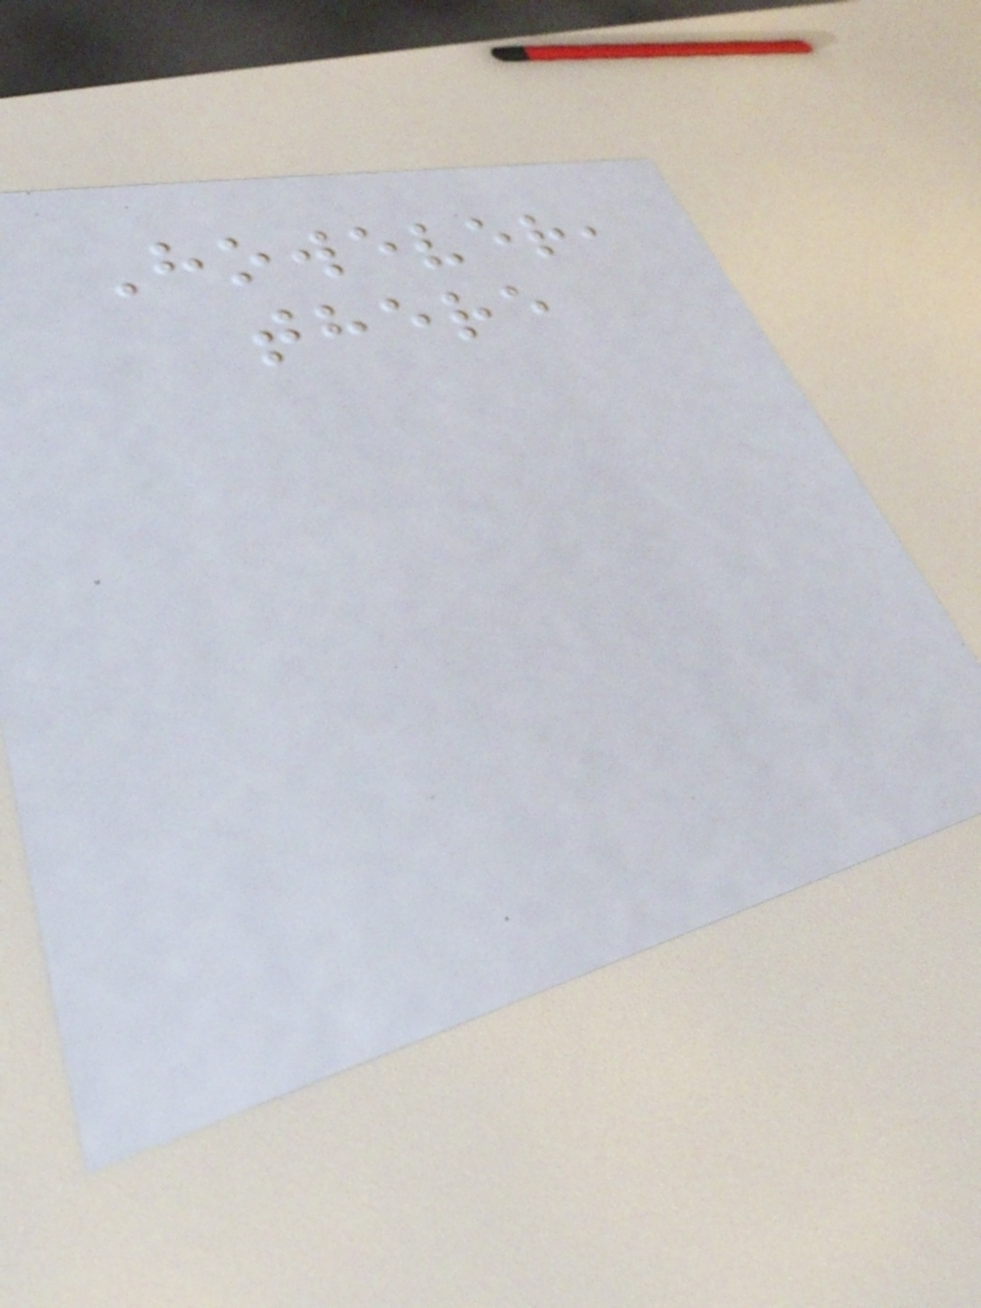However,
there
